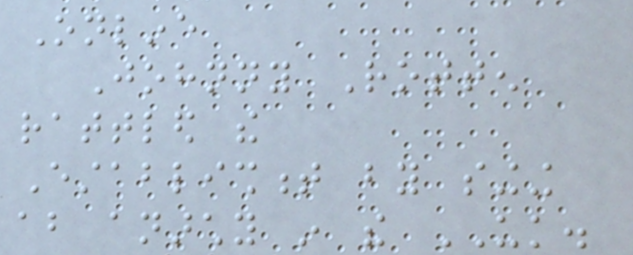Online
Johnny Rotten
rattled the
Establishment by singing
about anarchy in the UK.
